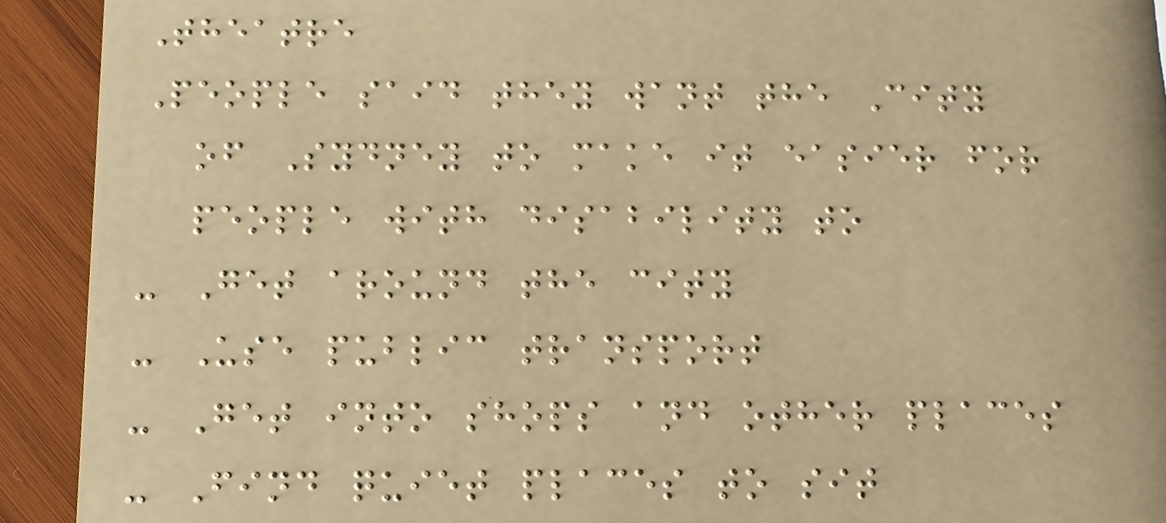Theatre
People said they want the City
of Sydney to make it easier for
people with disability to
- Get around the city
- Use public transport
- Get into shops and other places
- Find quiet places to sit
